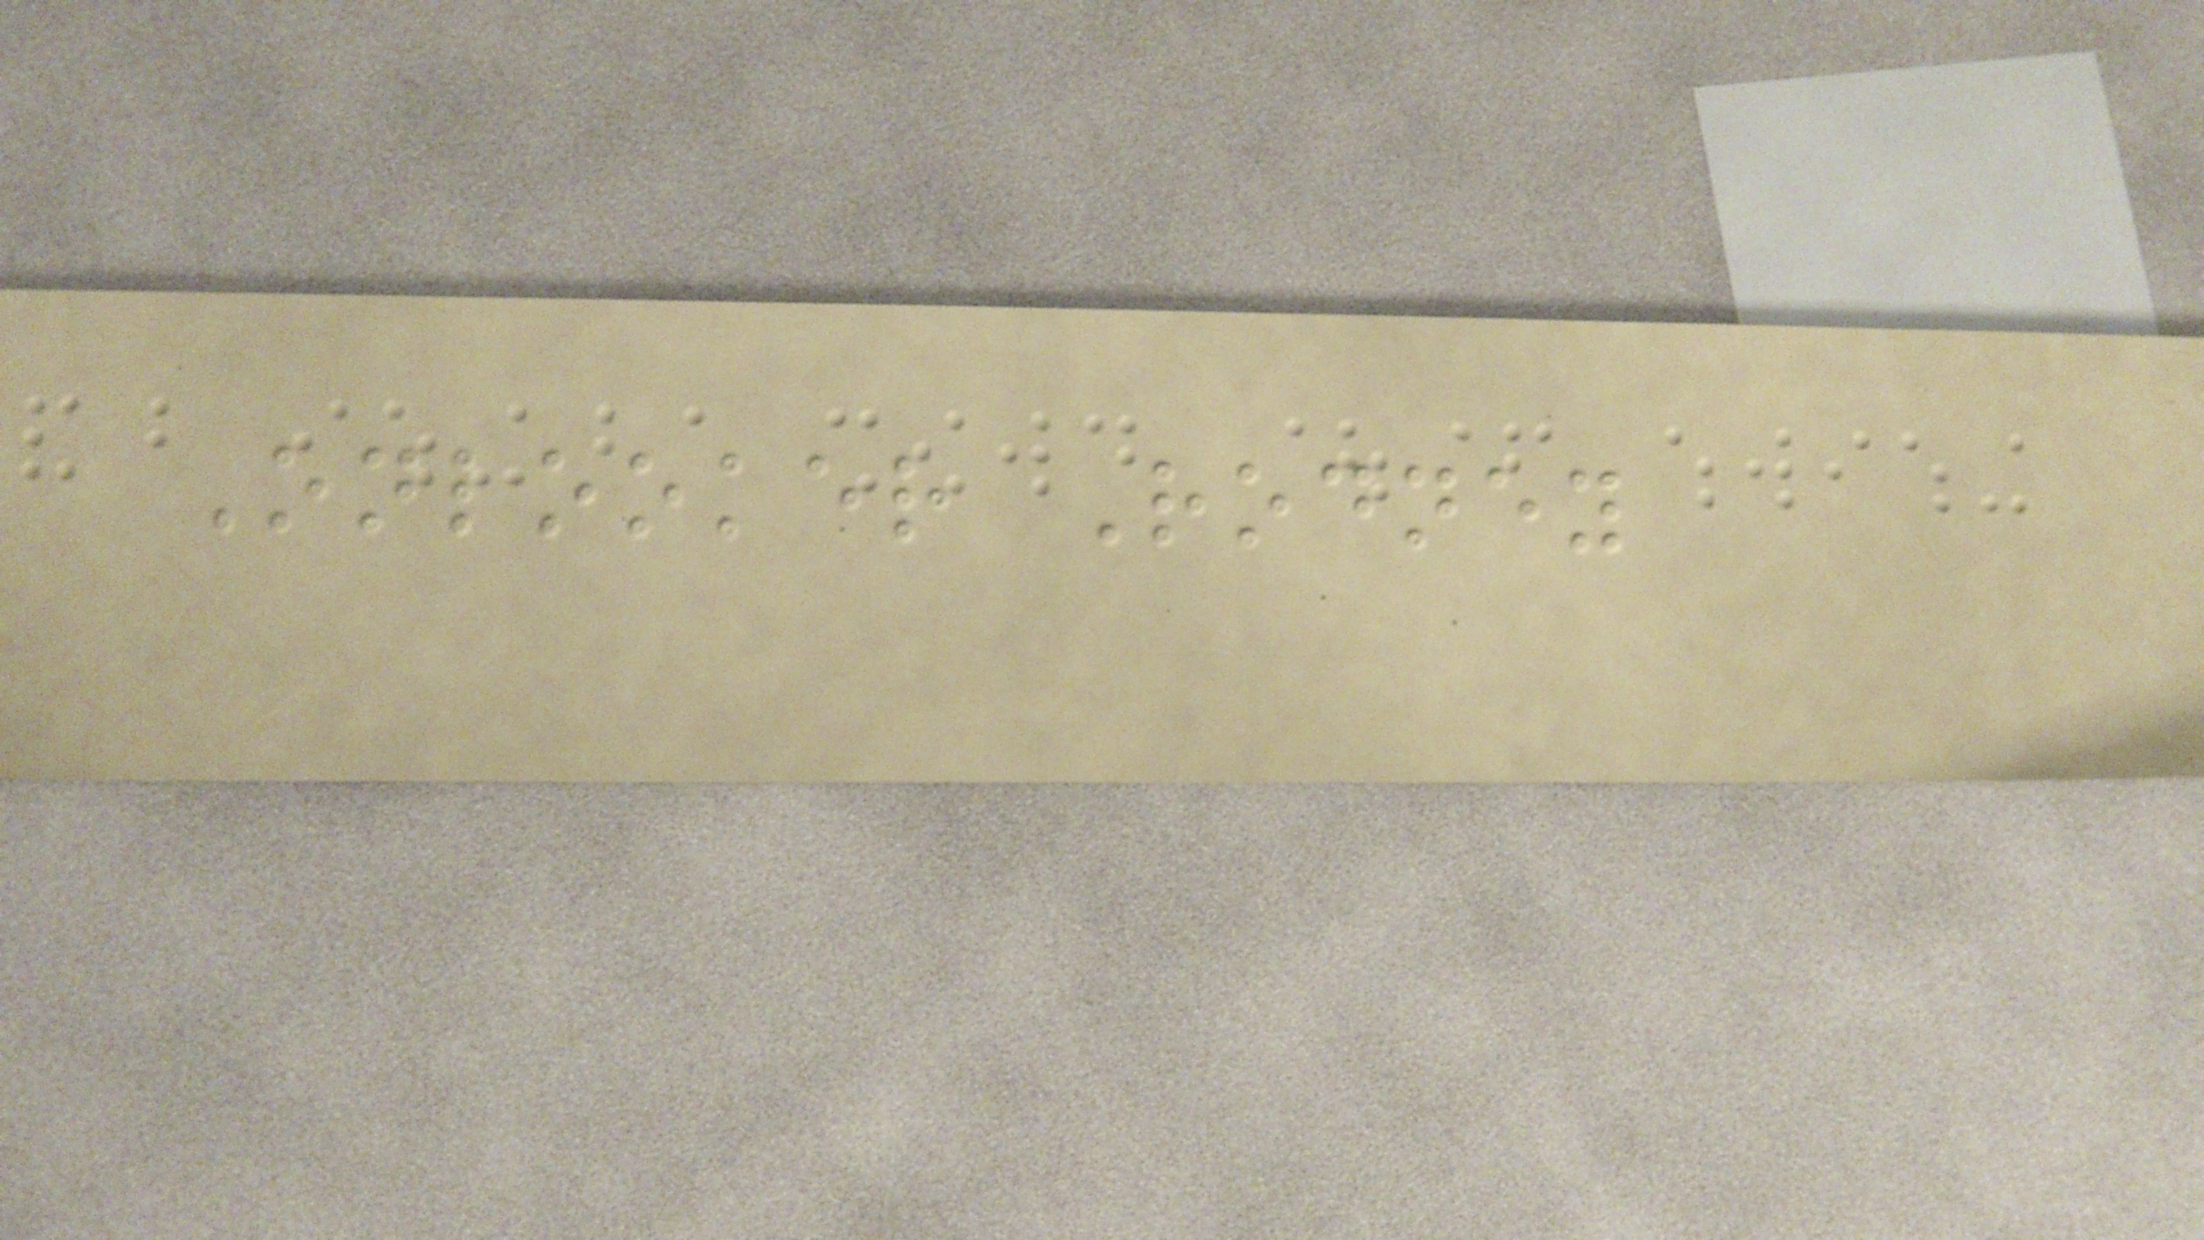Onlooker Rodney
